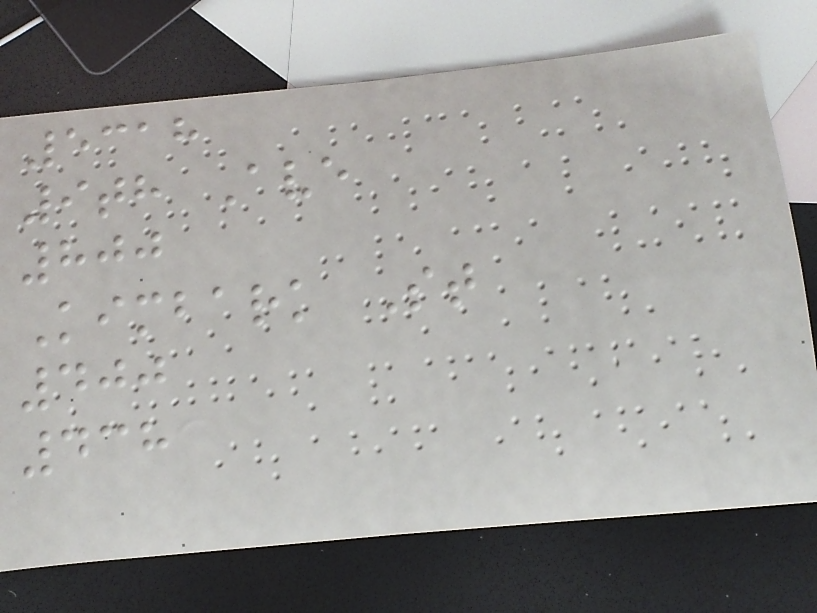5318
9th Ave
800
Kimbark St
400
438
